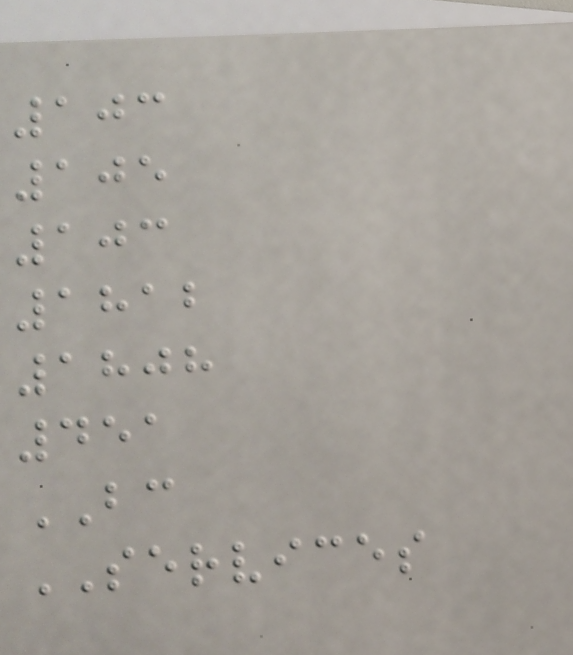103
105
103
1812
1808
451
BC
SERVICES
